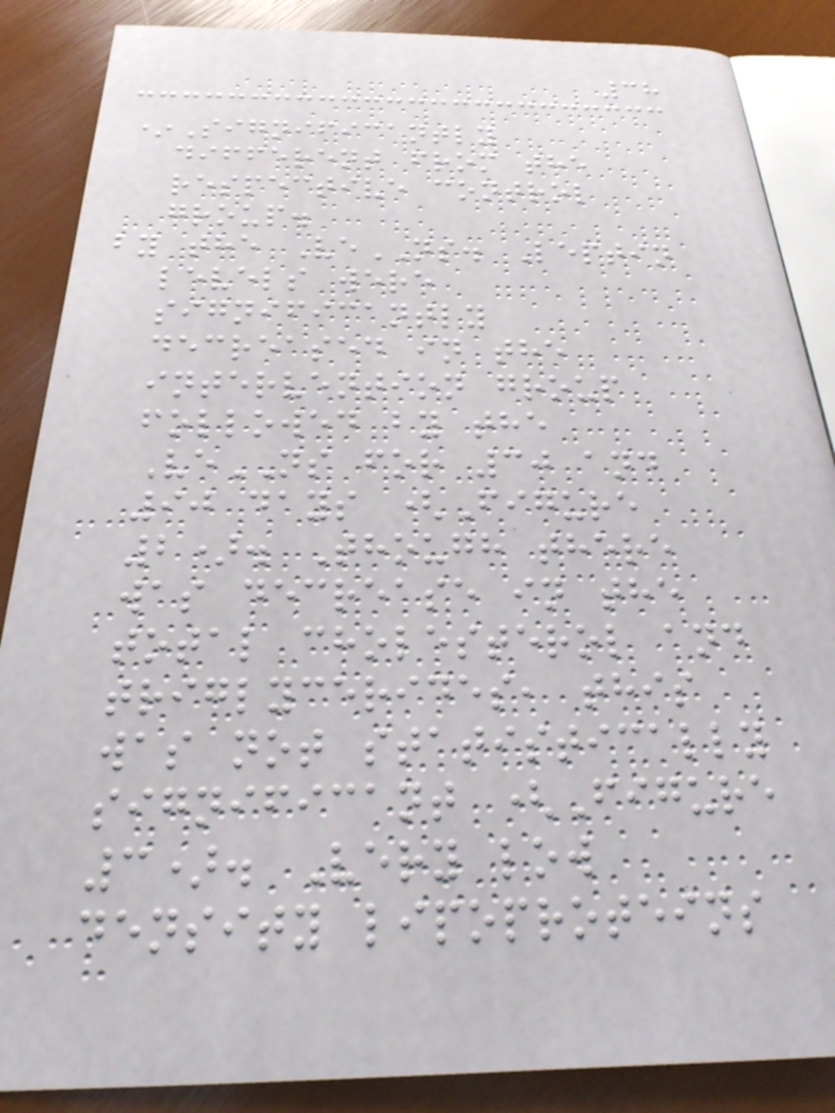38
*Significantly
different from the
respective control
group.
by the VeNS. Leptin
levels were
significantly
decreased in the
intervention group
followed by the
VeNS for 30 and
90 days (Figure
2). Though there
was decrease in the
total cholesterol and
triglycerides, this
was not statistically
significant (Figure
3). Very low
density lipoproteins
